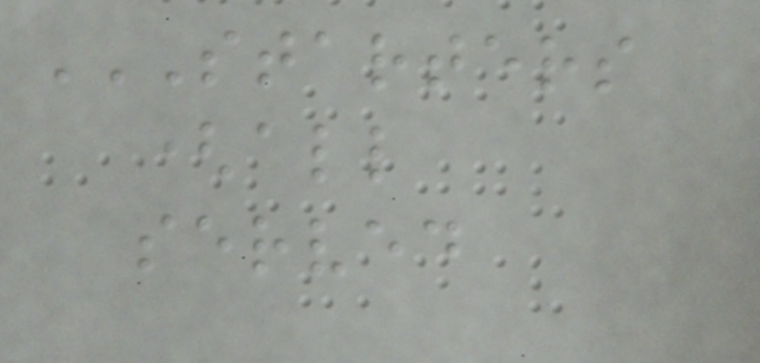STARTERS
(ALL
SERVED
